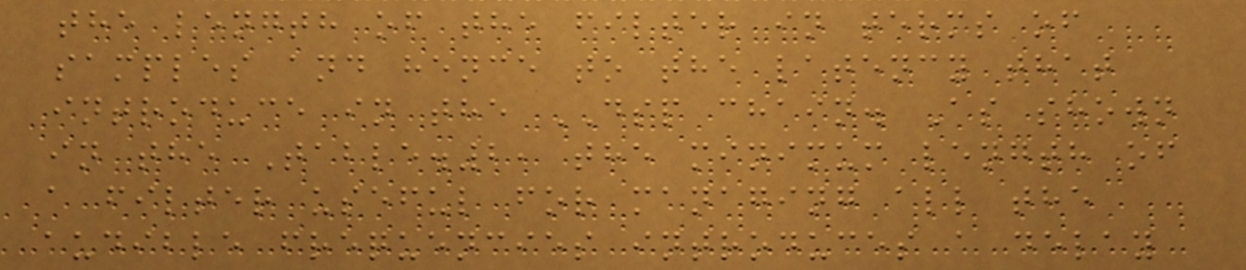the length of the filter in terms of
samples and hence to the latency that
introduce in the DSP chain. As shown
in the Table.2, the minimum length of
a filter useful for managing all the
audible frequencies introduces a delay
